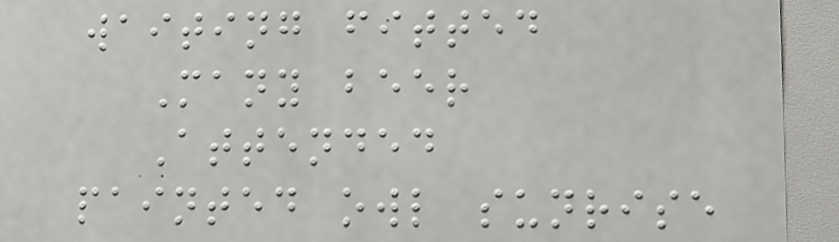waiting fitted
Many beer
Attended
painted owl sunrise
